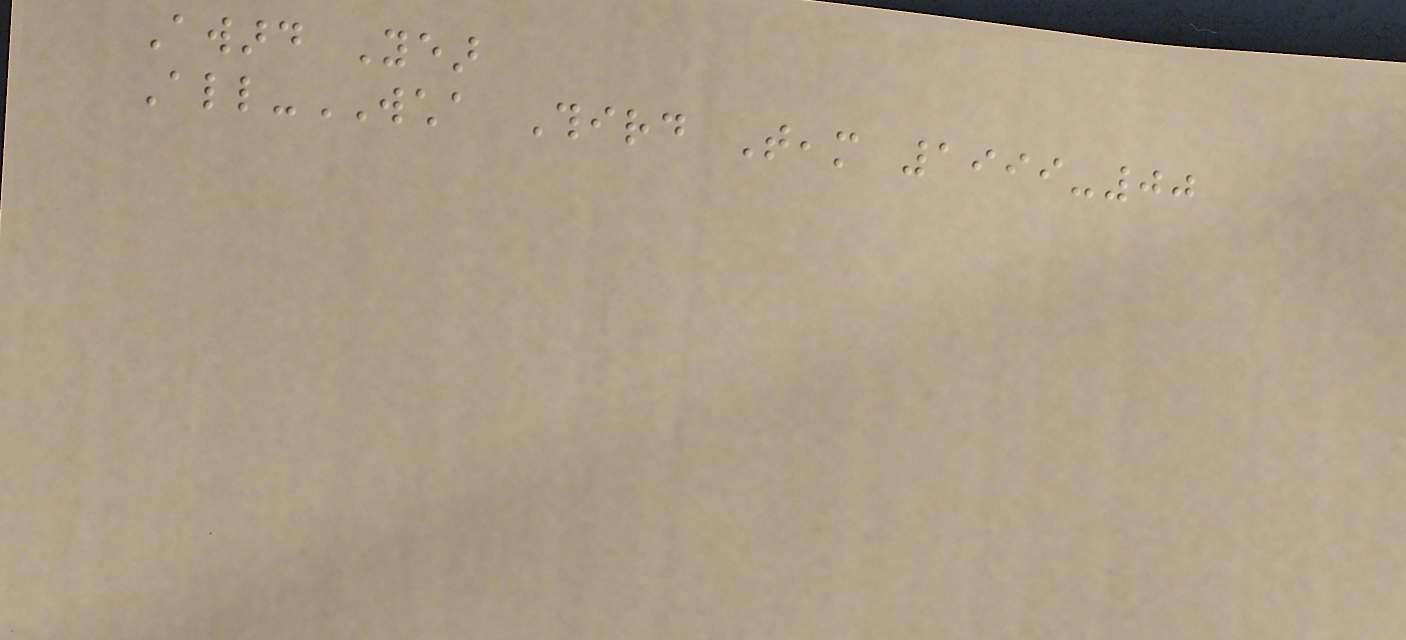Award Year
All-WCHA Third Team 1999-00
